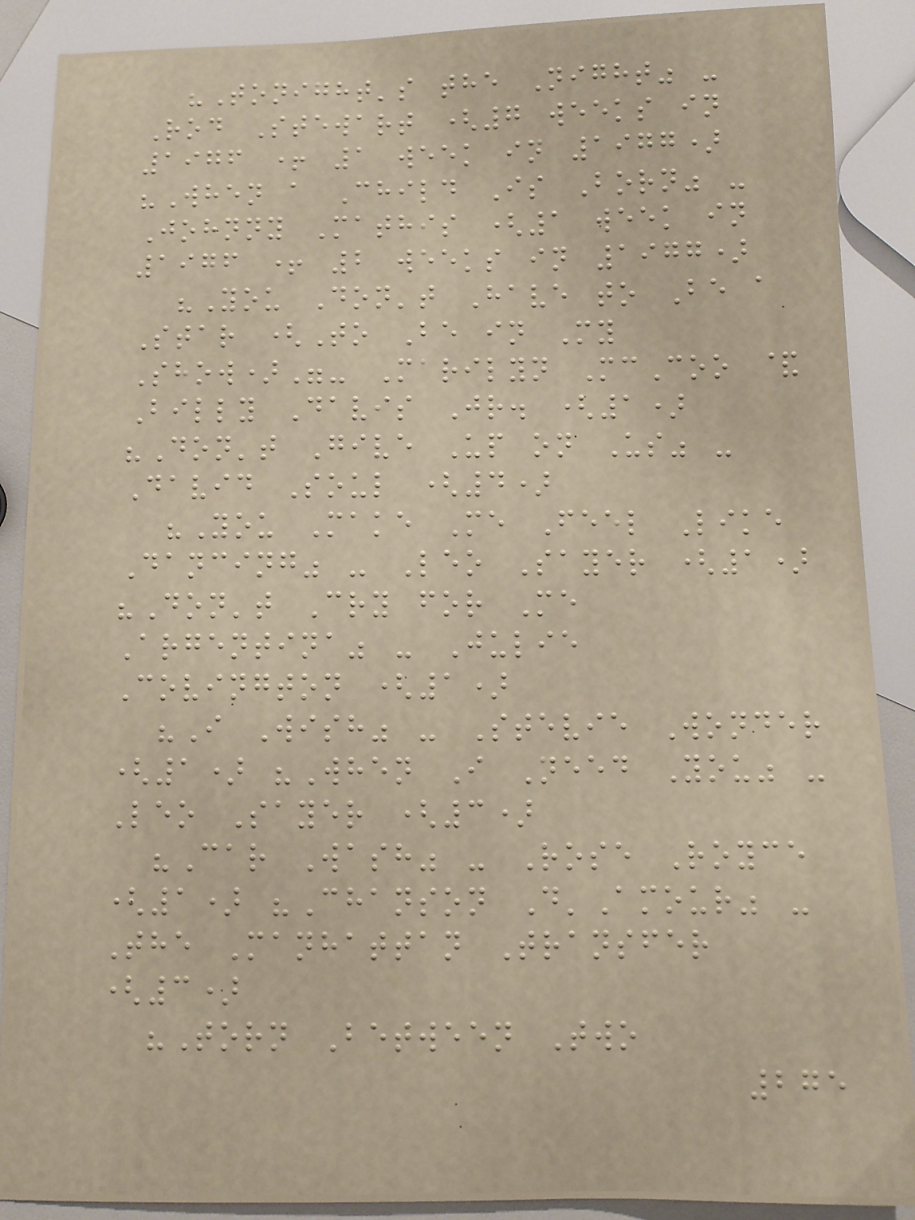"Tonight's the Night" -
Rod Stewart (7 weeks in
1976 + 1 week in 1977)
"When a Child Is Born" -
Johnny Mathis (1 week in
1976 + 2 weeks in 1977)
"You Don't Have to Be a
Star (To Be in My
Show)"- Marilyn McCoo &
Billy Davis Jr. (1)
"Don't Give Up on Us" -
David Soul (4)
"You Make Me Feel Like
Dancing" - Leo Sayer (1)
"Don't Cry for Me
Argentina" - Julie
Covington (1)
"I Wish" - Stevie Wonder
(1) "When I Need You" -
Leo Sayer (3)
"Car Wash" - Rose Royce
(1) "Chanson D'Amour" -
The Manhattan Transfer
(3)
"Torn Between Two
275
